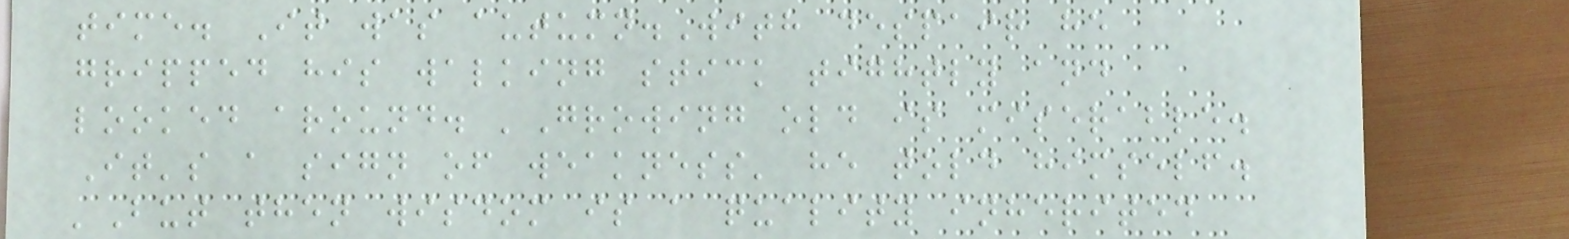time. It was autumn.With despair he
gripped his walking stick tightly and
looked around. 'Growing old is miserable.
It's a sign of weakness' he told himself.
'But then wisdom is a quality inherited
